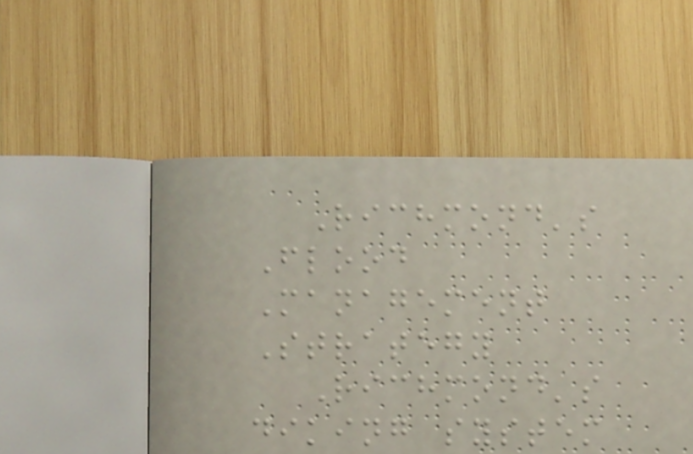Richmond's
Flood
Management
Strategy
Richmond's
diking system
